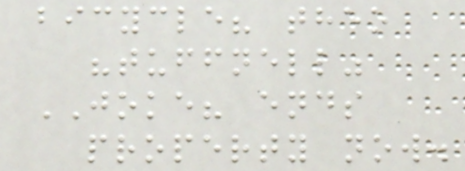bicycle? theo
"tuffnell"
JOKE? ends
property now.
